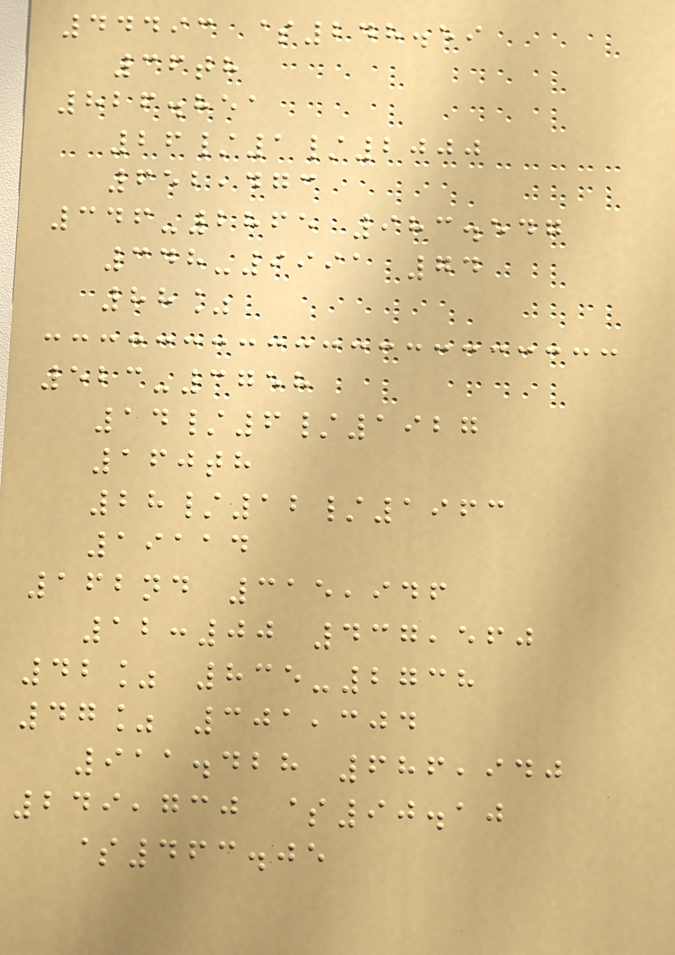44493 $248.59
36th
826.851
26/1/2000
652,473
346-2865 983.547
348-9991 74
88%
523-3758
14/6/1927
160th
28/12/1963
19114
162nd 315,946
12:00 437,560
42% 835-2738
47% 301,304
911.428 686,940
249,730 $90.10
$463.05
